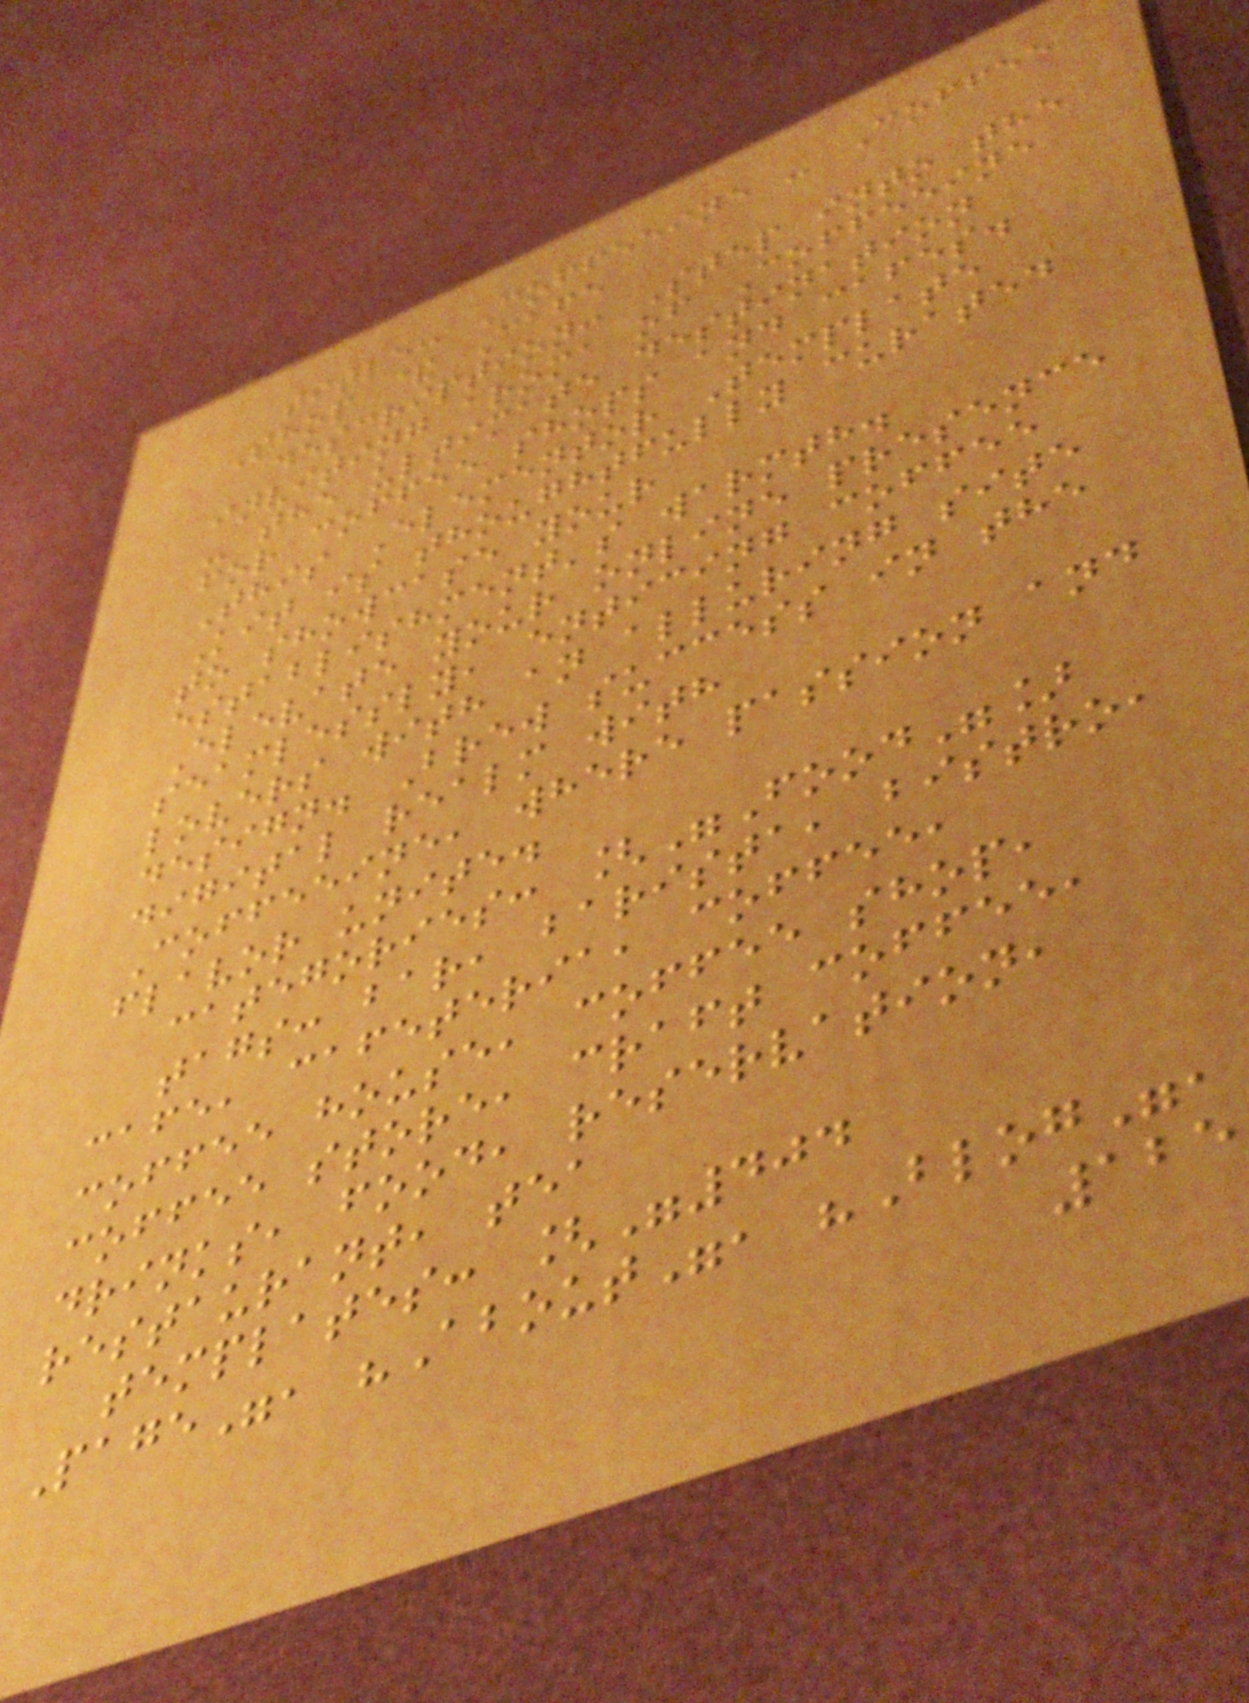title: Coffeeine - Coffee
Shop & Cafe
description: Step into the
inviting aroma of Coffeeine
- the ultimate destination
for coffee shops and cafes.
This Elementor Template
Kit is thoughtfully curated
to showcase your
establishment's warmth.
Elevate your online presence
seamlessly, enticing coffee
lovers with an alluring site
design. Brew success in the
digital realm with
Coffeeine, where passion and
flavor unite.
categories: ["Food"]
tags: bar, barista, bistro,
cafe, cafeteria, coffee,
coffee house, coffee shop,
coffee store, craft coffee,
drinks, food, reservation,
restaurant, tea
templates: ["404
Page", "About", "Blog",
125
